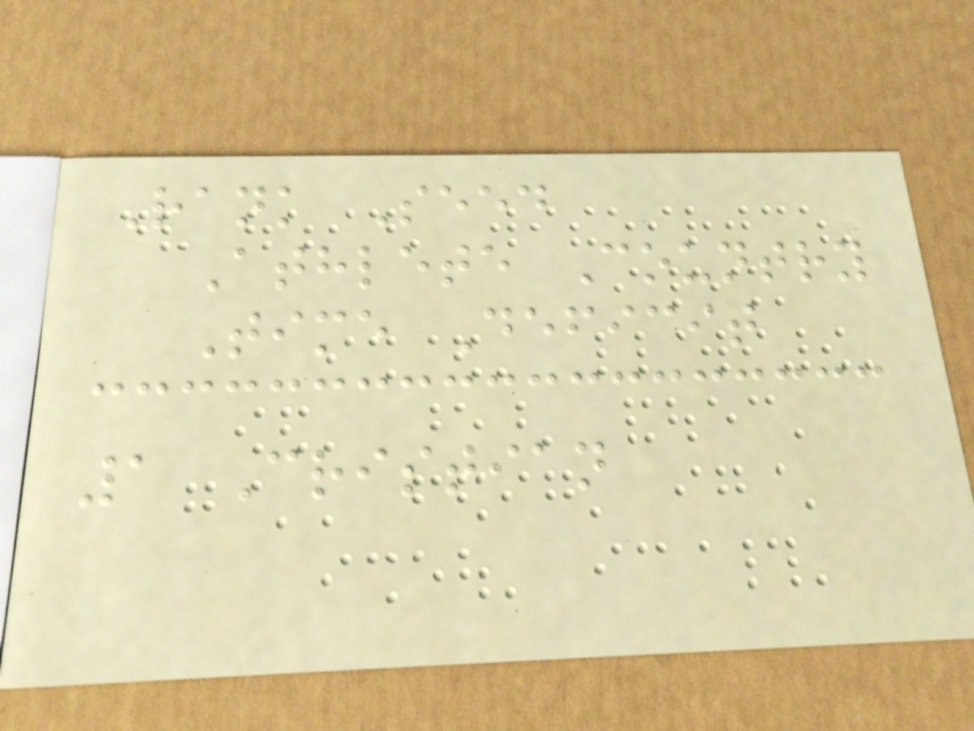Rank Seed
Athlete Country
Time Deficit
1 Cristian
